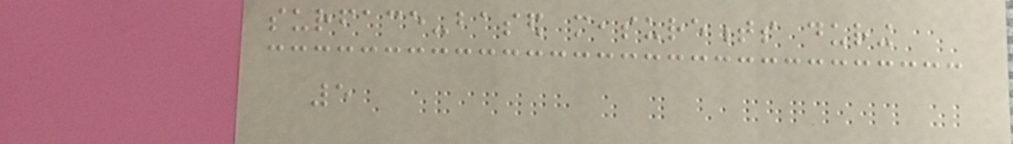surface-based measurements during
5
